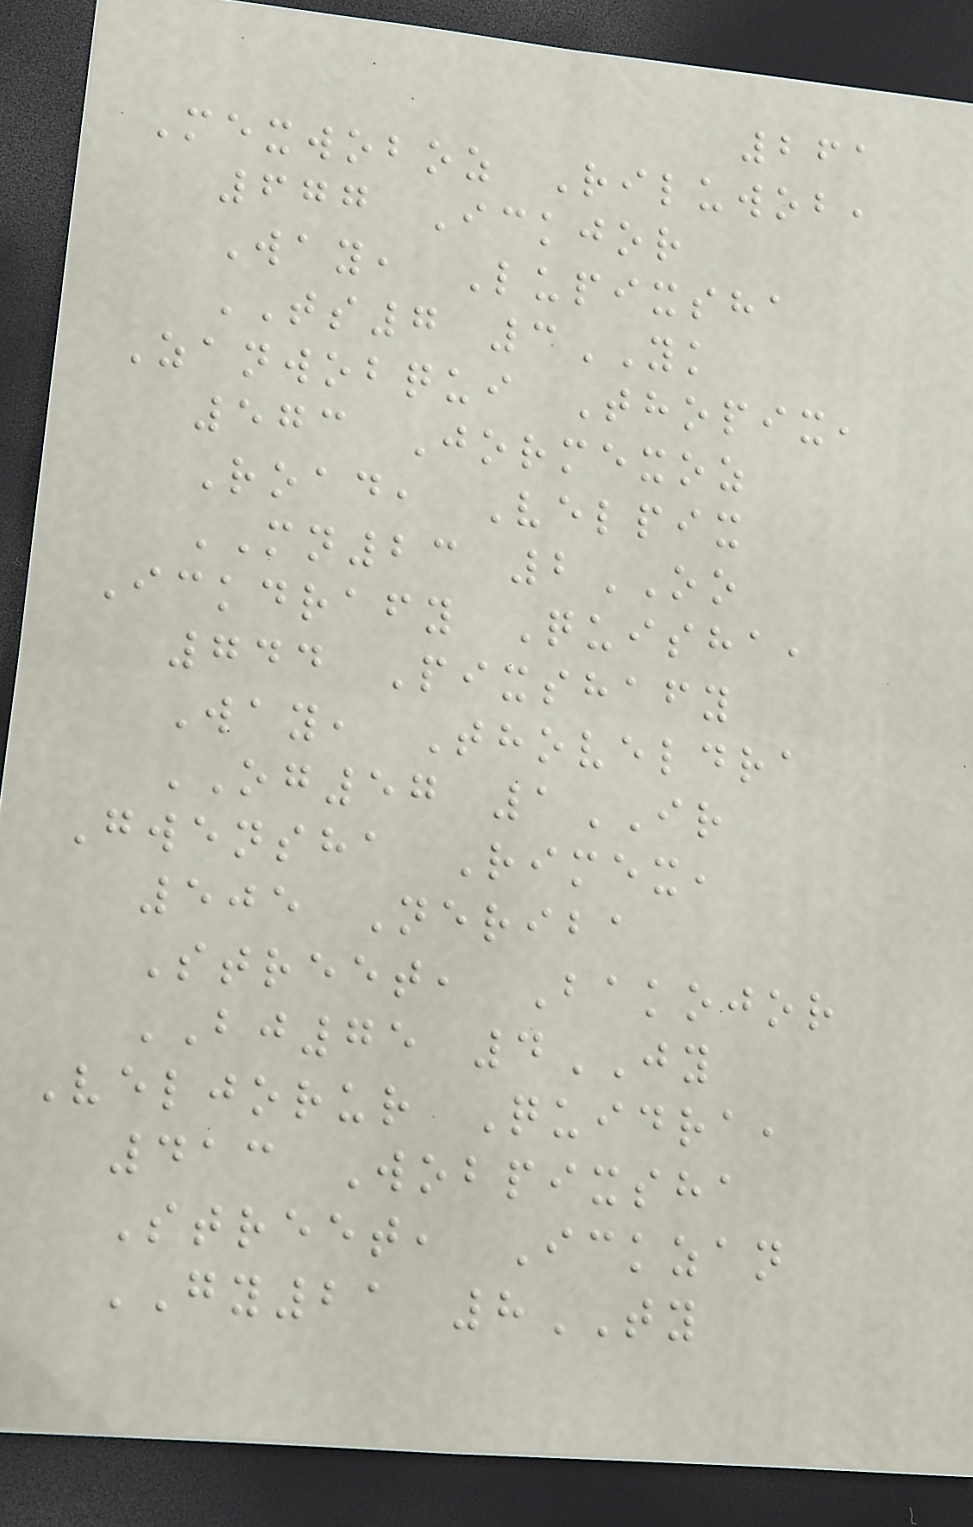261
Mexwoboz Riluwob,
677 Ickjor
Way, Lupixsha
TS7 3YK
Zanwobqui Thopix,
573 Jormexoz
Road, Velpix
MN23 2OO
Ickdrafy Quisha,
744 Pixshafy
Way, Thoveldra
OG57 1IR
Gwensha Rimex,
505 Neriba
Street, Bakojor
BJ75 4JY
Veljorur Quidra,
413 Wobpixsha
Street, Ickzan
GY21 8TY
